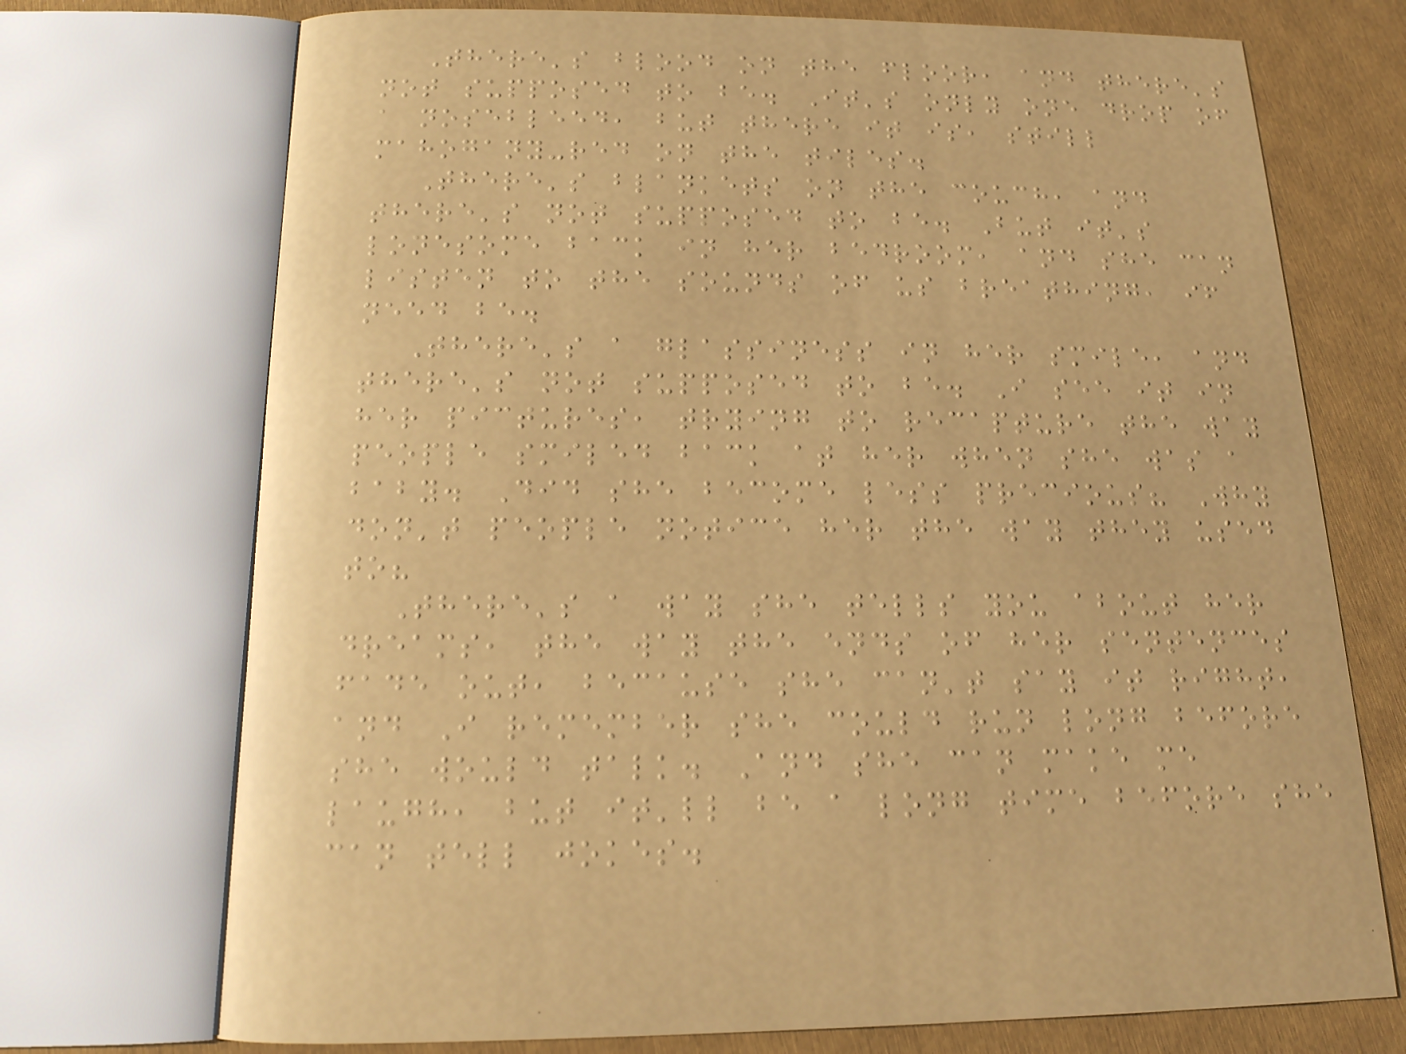There's blood on the floor, and there's
not supposed to be. It's only one drop of
a nosebleed, but there it is, still
mahogany-red on the tiles.
There's blankets on the couch, and
there's not supposed to be. But it's
lonesome back in her bedroom, and she can
listen to the sounds of us breathing, if
need be.
There's a glassiness in her smile, and
there's not supposed to be. I see it in
her pictures, trying to recapture the way
people smiled back at her when she was a
baby. Did she become less precious? Why
don't people notice her the way they used
to?
There's a way she tells you about her
dreams, the way the ends of her sentences
fade out, because she can't say it right,
and I remember she could run long before
she would talk. And she can make me
laugh, but it'll be a long time before she
can tell jokes.
